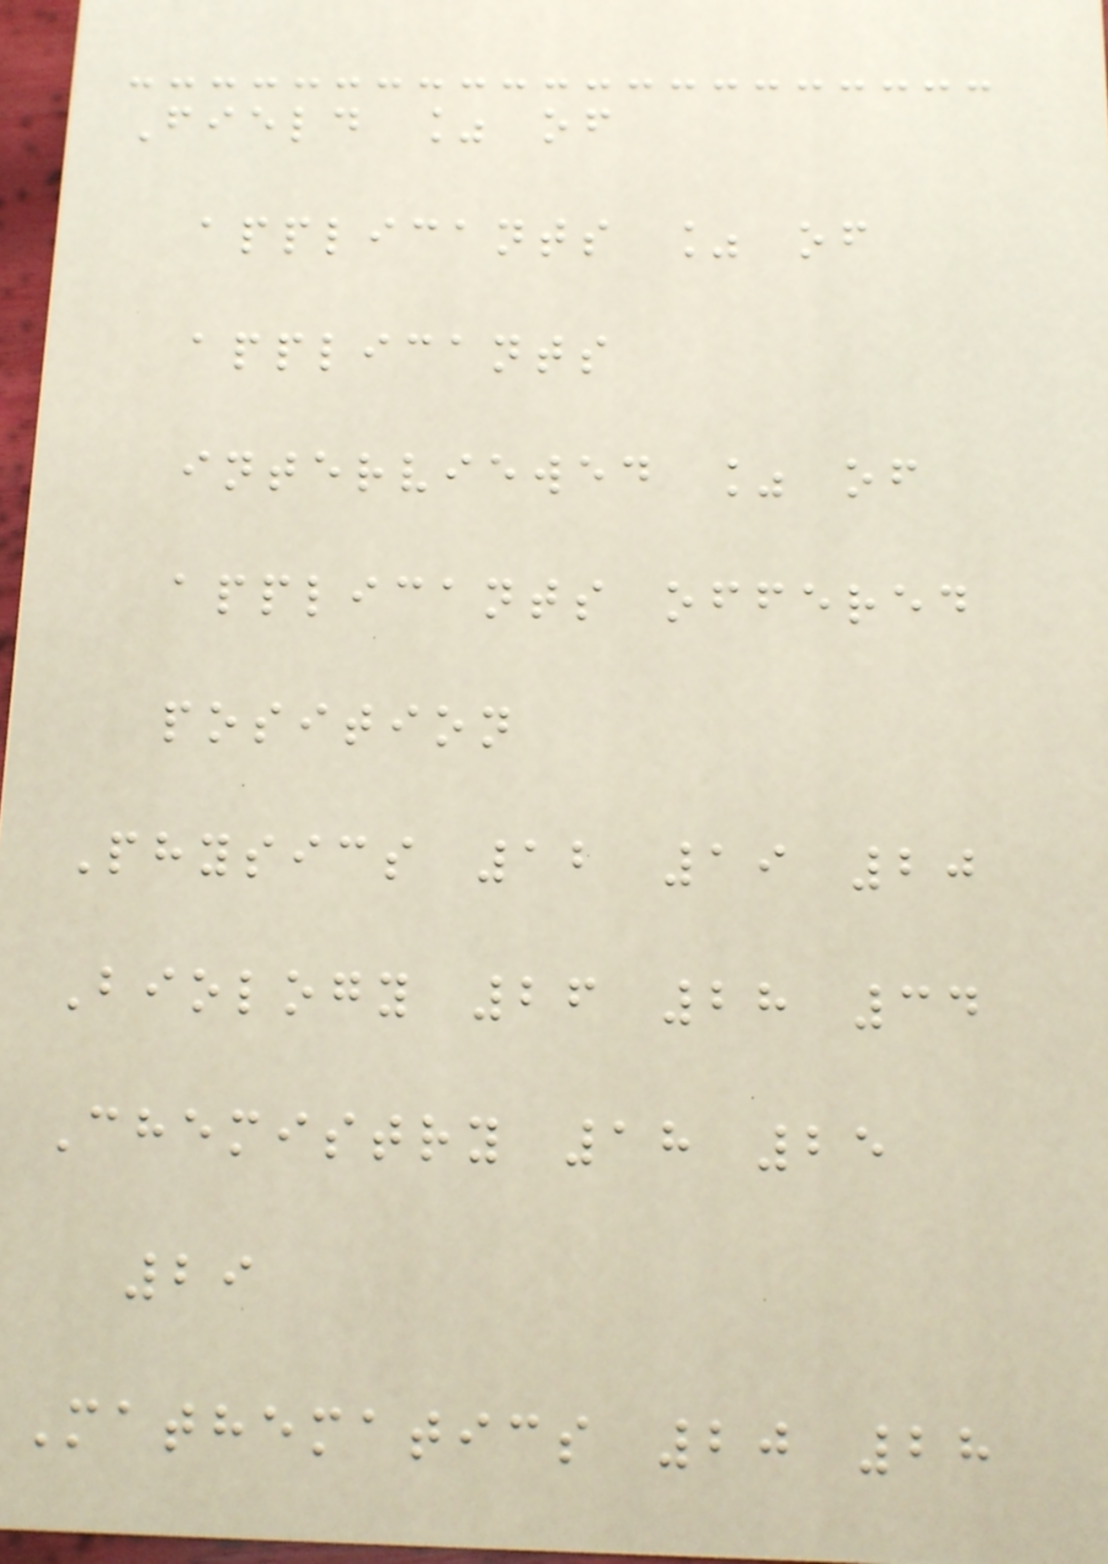Field % of
applicants % of
applicants
interviewed % of
applicants offered
position
Physics 12 19 20
Biology 26 28 34
Chemistry 18 25
29
Mathematics 20 28
